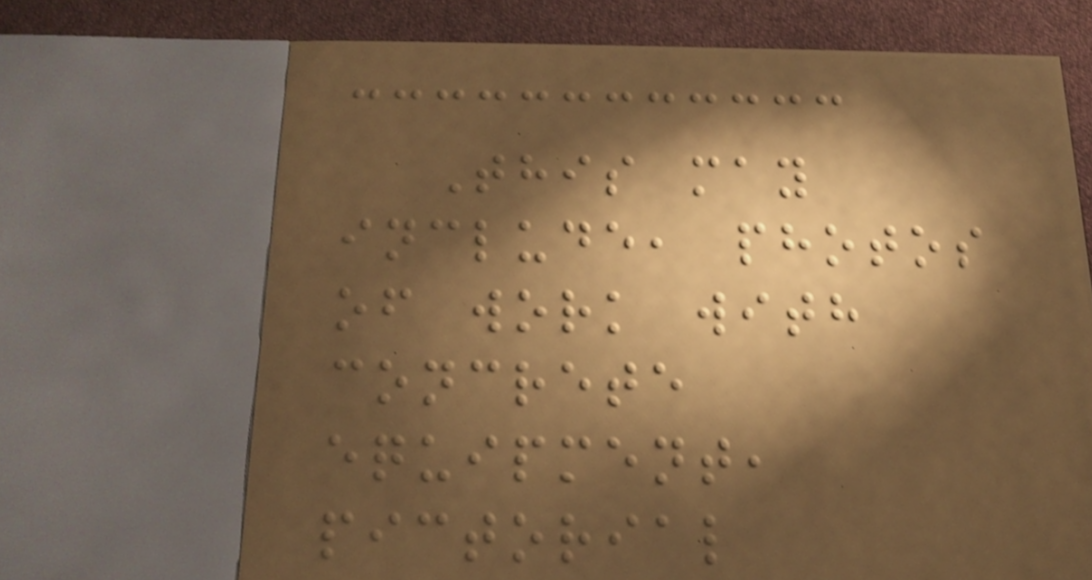This may
include, photos
of work with
concrete
equipment,
pictorial
